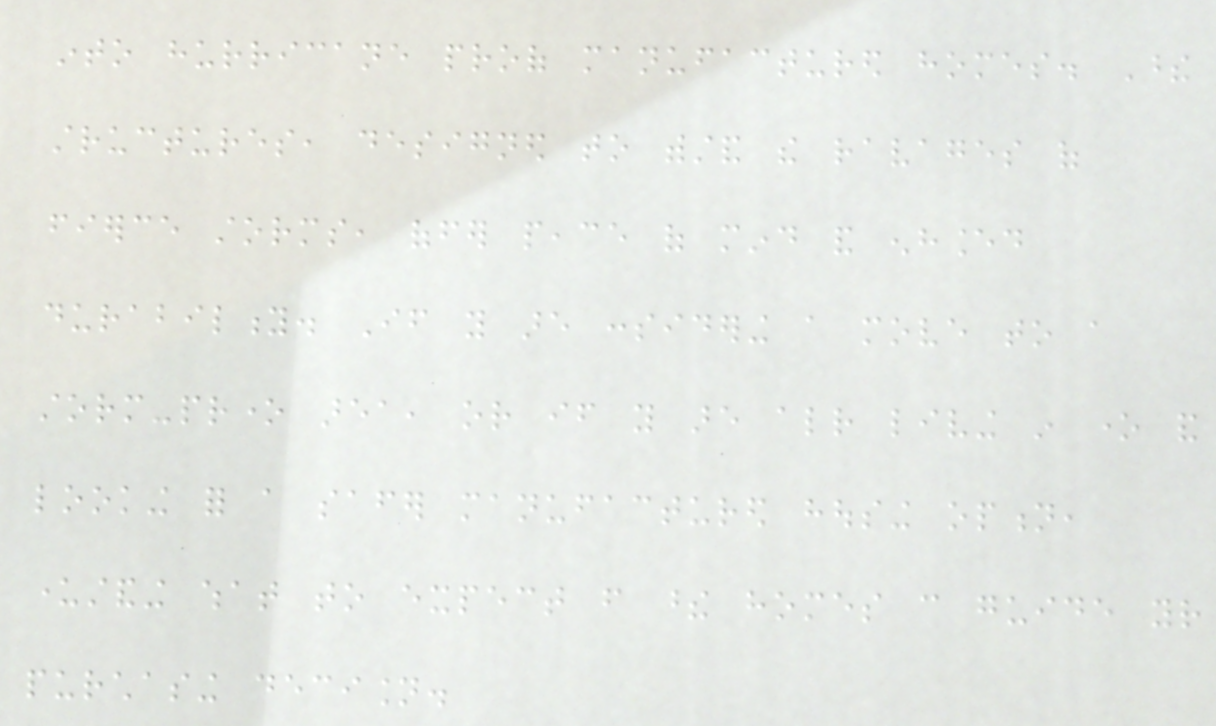into hurricane proof manufactured homes. These
structures, designed to withstand the ravages of
fierce storms, offer peace of mind and enhanced
durability. If you are considering a move to a
storm-prone area, or if you are already living in one and
looking for a safer manufactured housing option,
understanding what to expect from these homes can guide your
purchasing decision.
